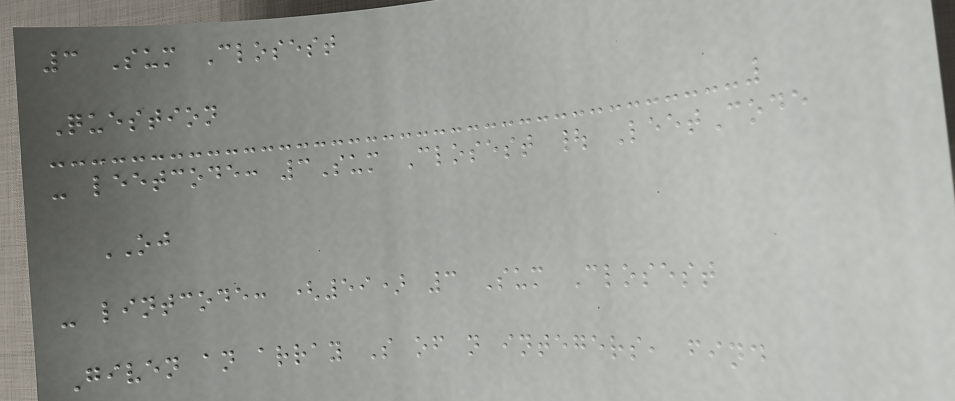3 Sum Closest
Question
- leetcode: 3Sum Closest | LeetCode
OJ
- lintcode: (59) 3 Sum Closest
Given an array S of n integers, find
